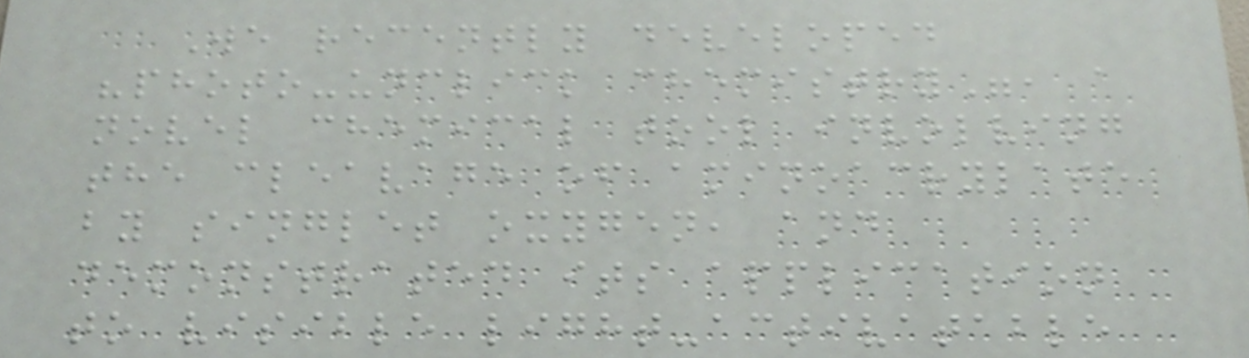We recently developed
"photo-unclick chemistry", a
novel chemical tool involving
the cleavage of aminoacrylate
by singlet oxygen, and
demonstrated its application
to visible light-activatable
